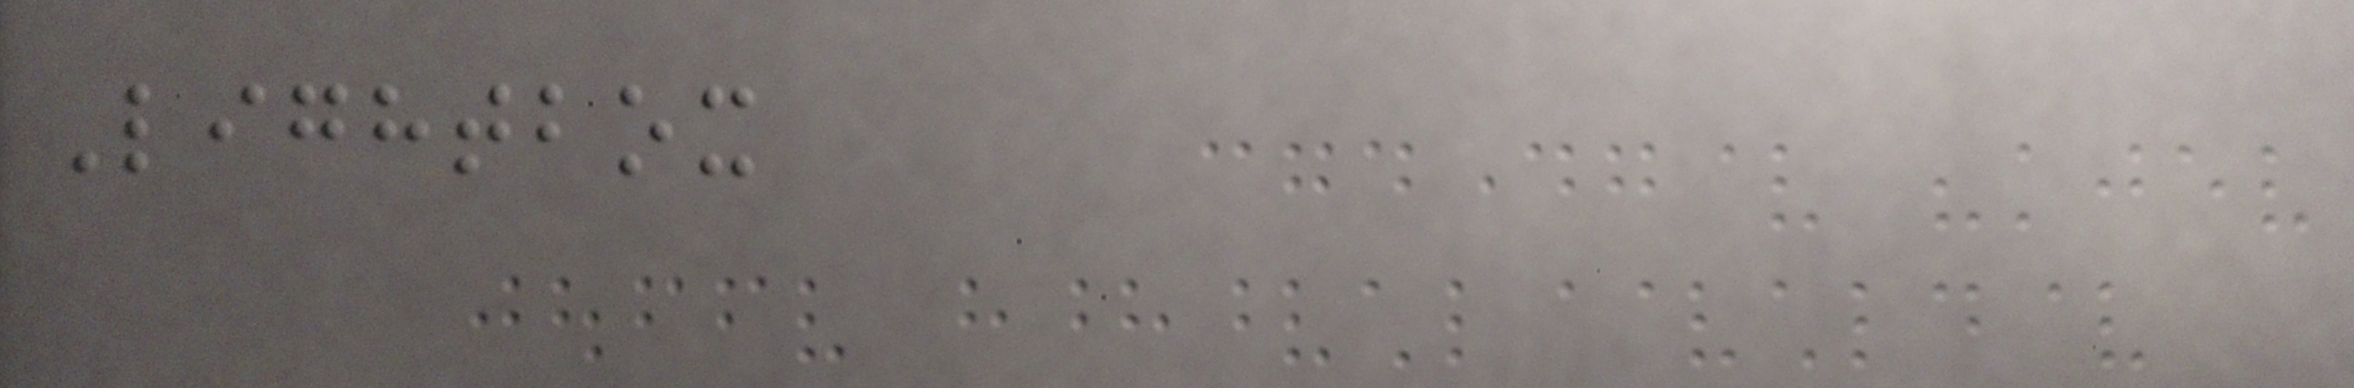Lightbox
